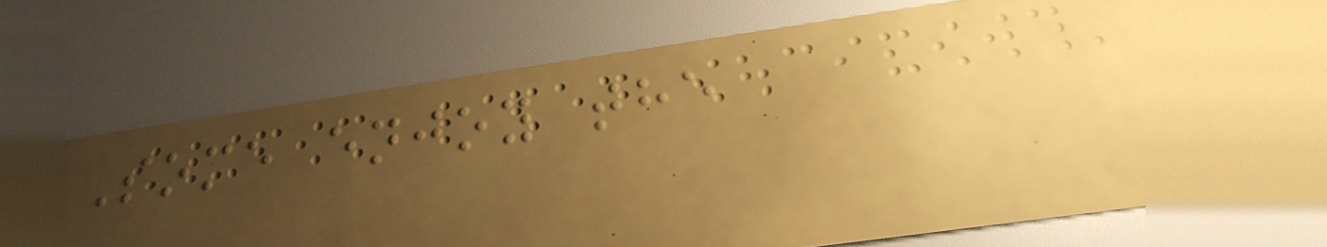Some enjoy the
